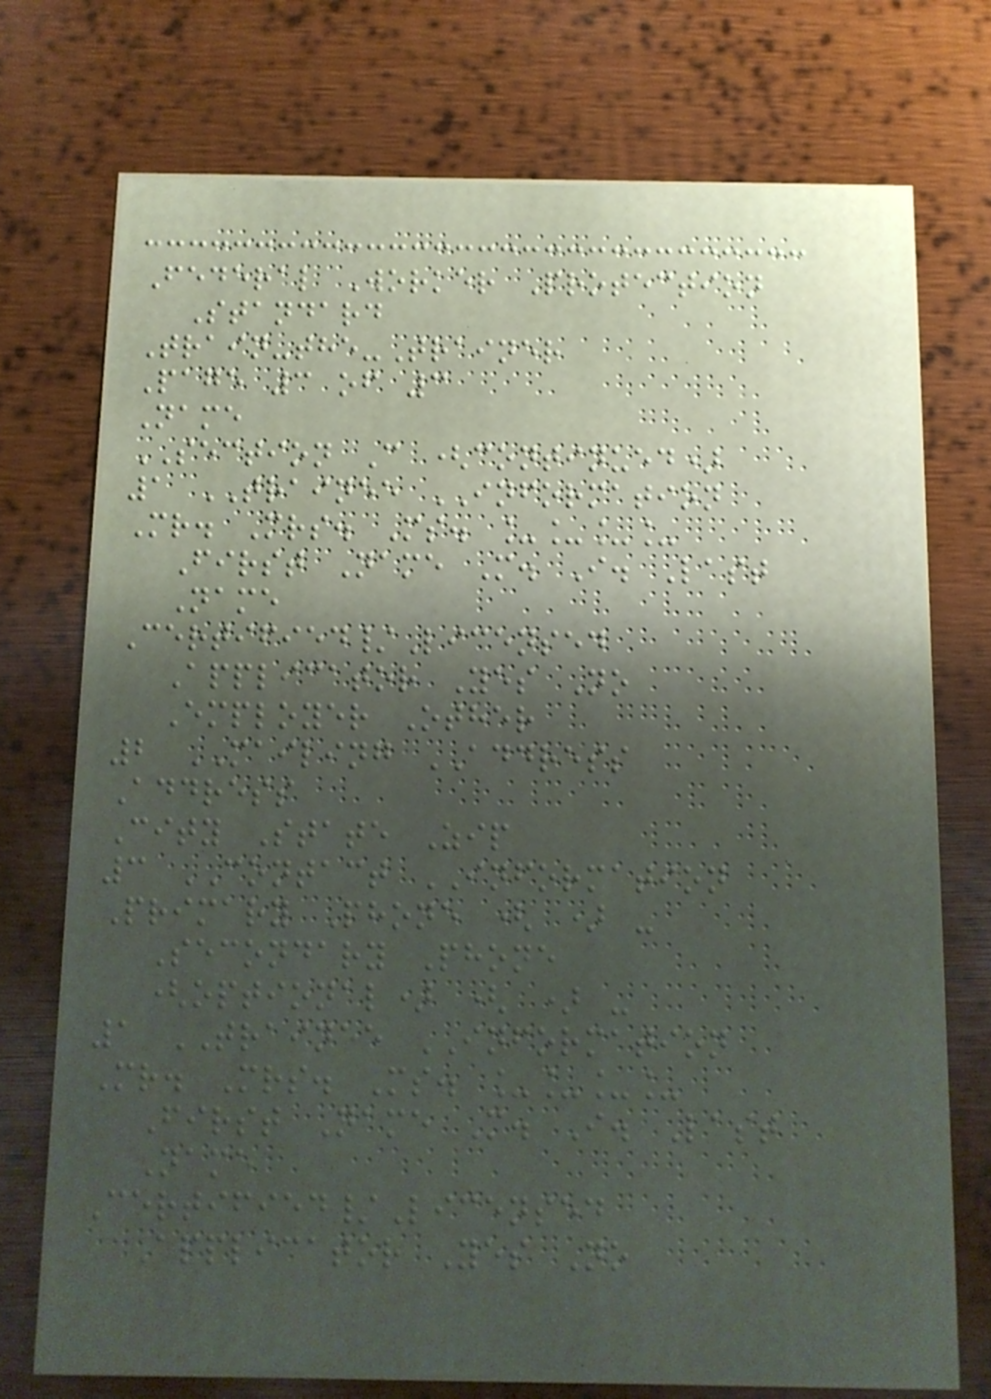Federal Worker Protection
Standard
Train-the-Trainer
Page 3 of 3
Name
SECTION C (continued)
1 TRAINEE INFORMATION
Mr. Mrs. Ms. ____
First Name M. I. Last
Name
Certified/Licensed
Applicator Yes No
Employer Other
2 MAILING ADDRESS
Address
City State Zip
3 CONTACT INFORMATION
Primary Phone ( ) -
Secondary Phone
(optional) ( ) -
1 TRAINEE INFORMATION
Mr. Mrs. Ms. ____
First Name M. I. Last
Name
Certified/Licensed
Applicator Yes No
